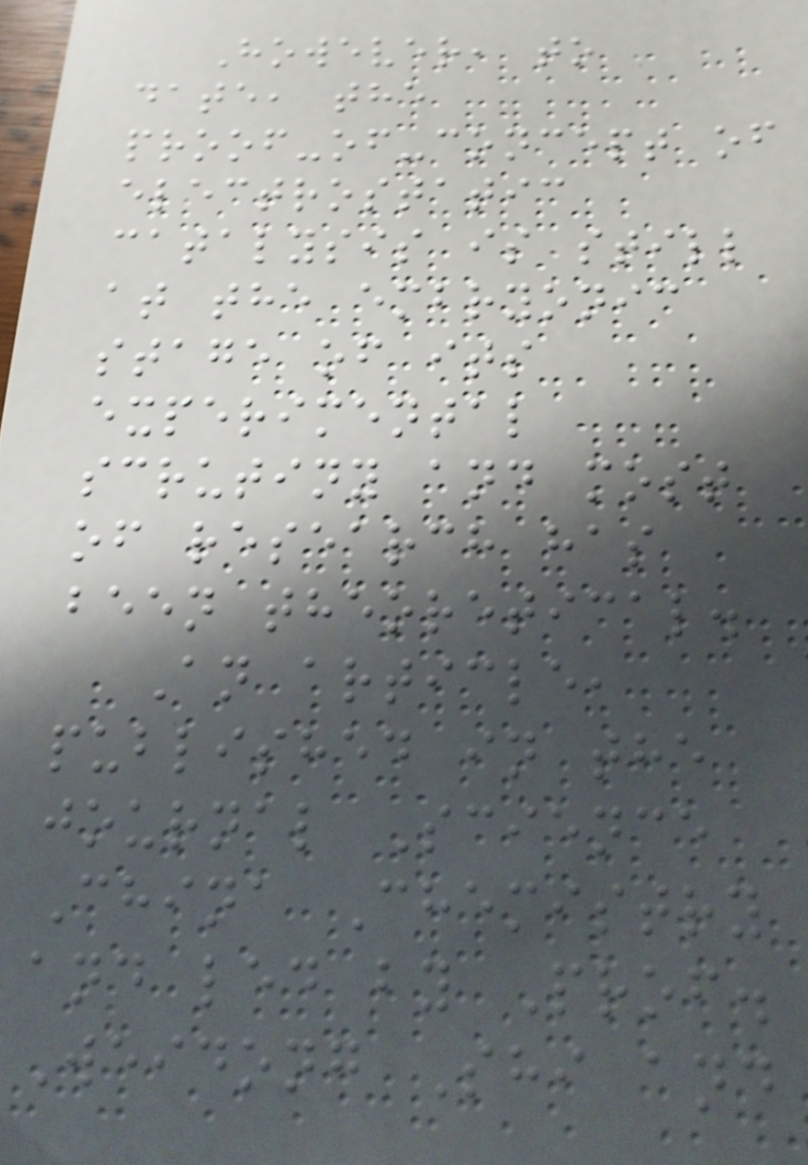However, to
date, the
proof-of-concept of
electrostatic
catalysis is still
at the embryonic
stage of its
experimental
scrutiny and most
of research has
been theoretical.
An article,
published in the
journal Science
China Chemistry
and led by Prof.
Weidong Shi and
